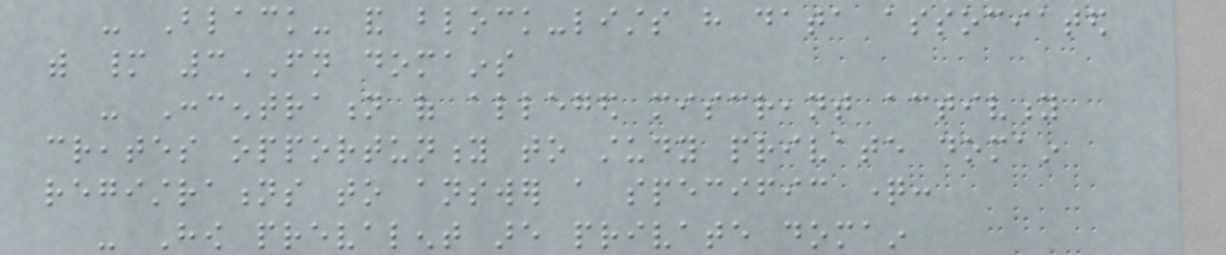- Black- and block-lists have data associated
with many 3FN domains
- Concentration of alleged miscreant activity
creates opportunity to study private domain
registrations to answer a specific question:
- How prevalent are private domain
